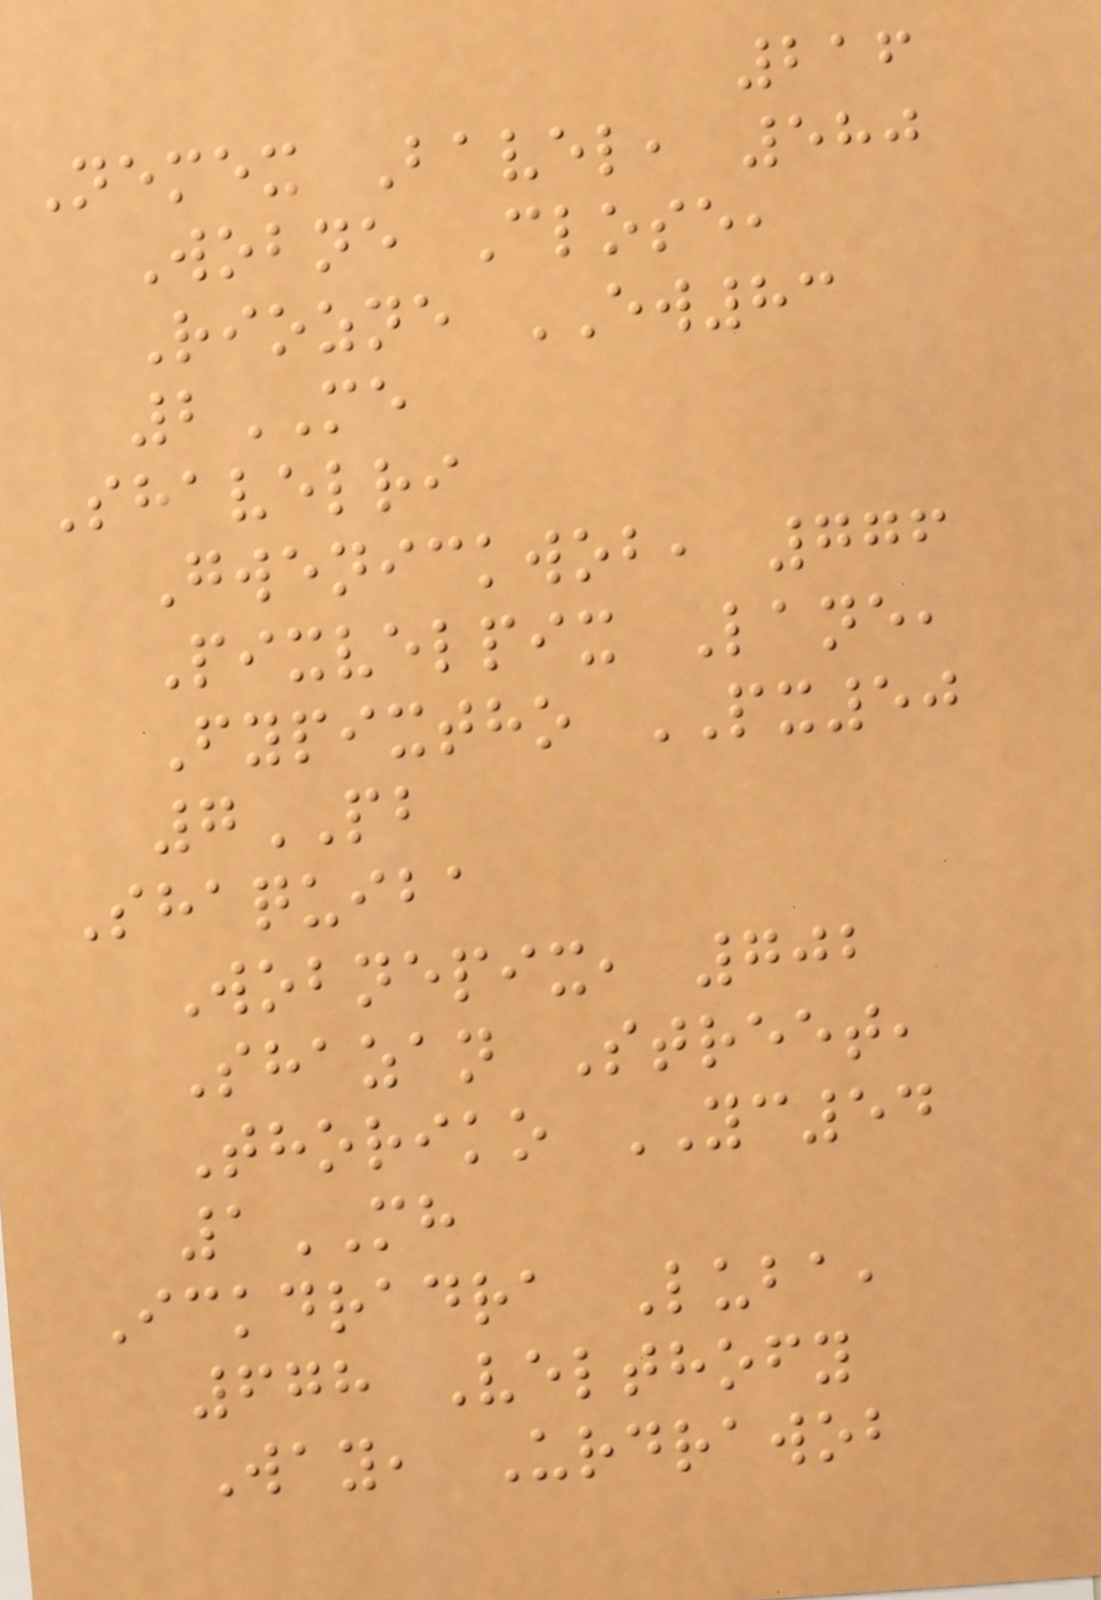216
Nemex Bavel, 580
Wobne Close,
Riozne EW83
2ME
Shavelri
Gwenickwob, 776
Pixvelpix Lane,
Fypixtho PX50
7PB
Shaquiba
Wobnepix, 702
Shazan Street,
Thoriko YC54
1MH
Ickdradra Luba,
678 Velthofy
Way, Urdrawob
